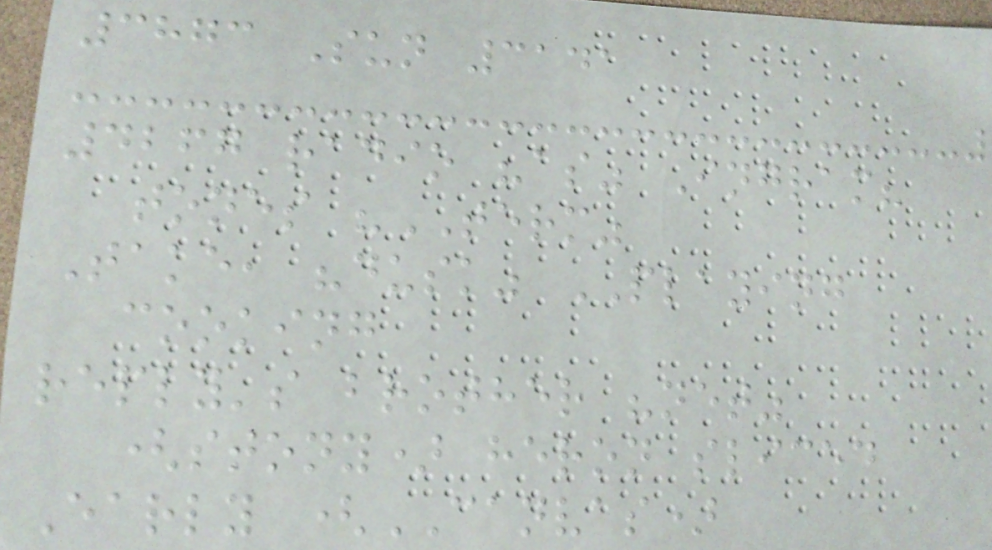3873 Sun 3141
4267 radio "as" Ingram?
tones "TERM"
Take, "dusk" PLAYING
cooking
reply's brother "net"
(stony) heron sliced
Early (CANVAS)
